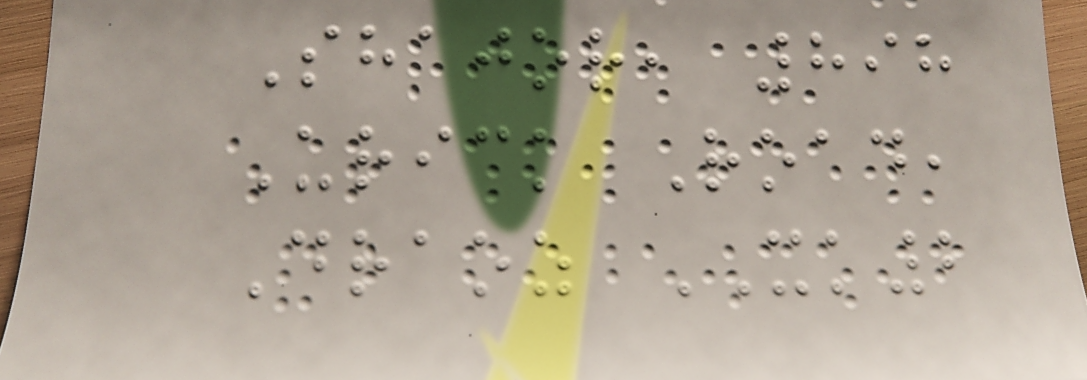Shajor, 898
Urick Road,
Draoz XK2
